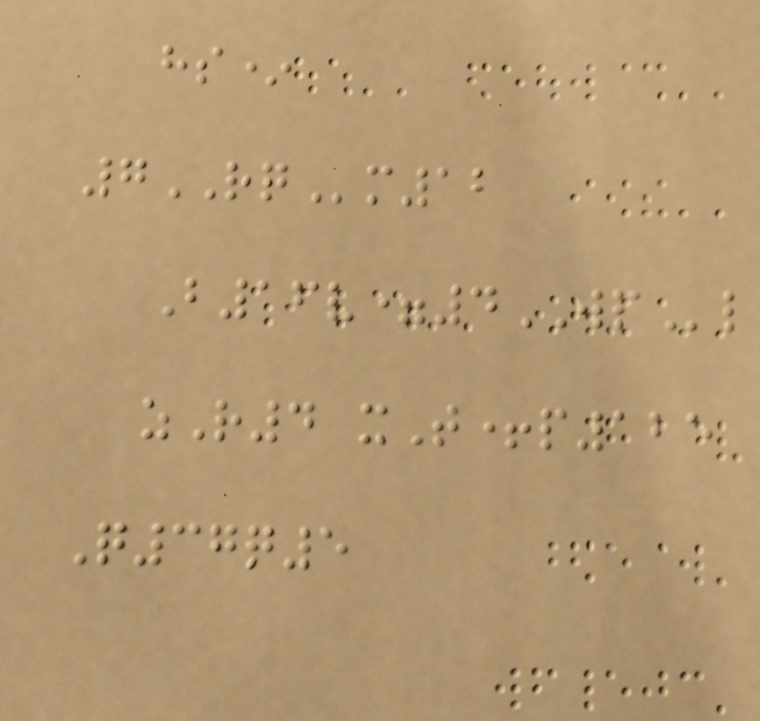hs*
7RQm12
B16v=4WPl
zR4 xT+p125
Q37q5
